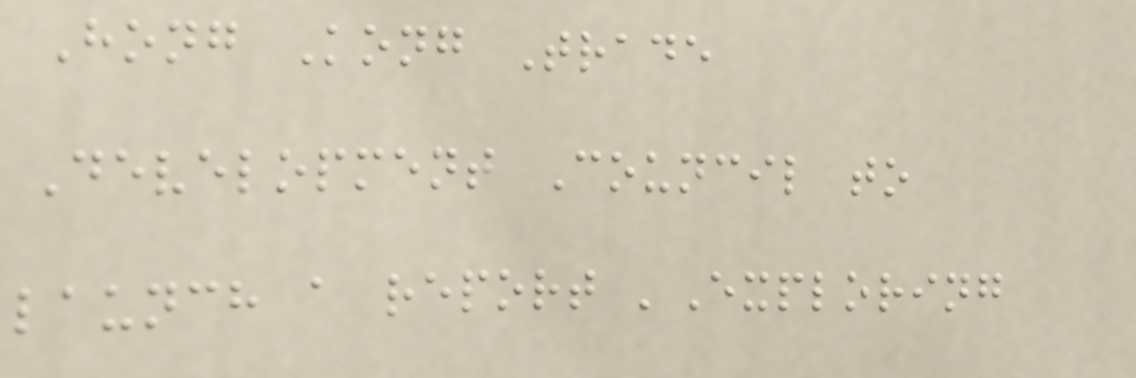Hong Kong Trade
Development Council to
launch a report 'Exploring
